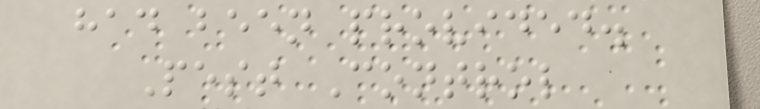had been provided.
Pest Control
